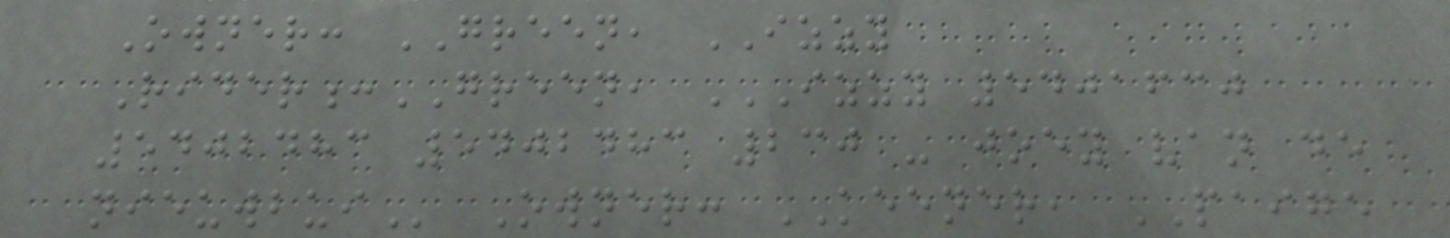Owner: GREEN, IZZY
Rider:GREEN, IZZY 5401630
5402483 5402483 230 - JOEY VAN DE
NIEUWBUI Owner: KEENER, PAIGE
